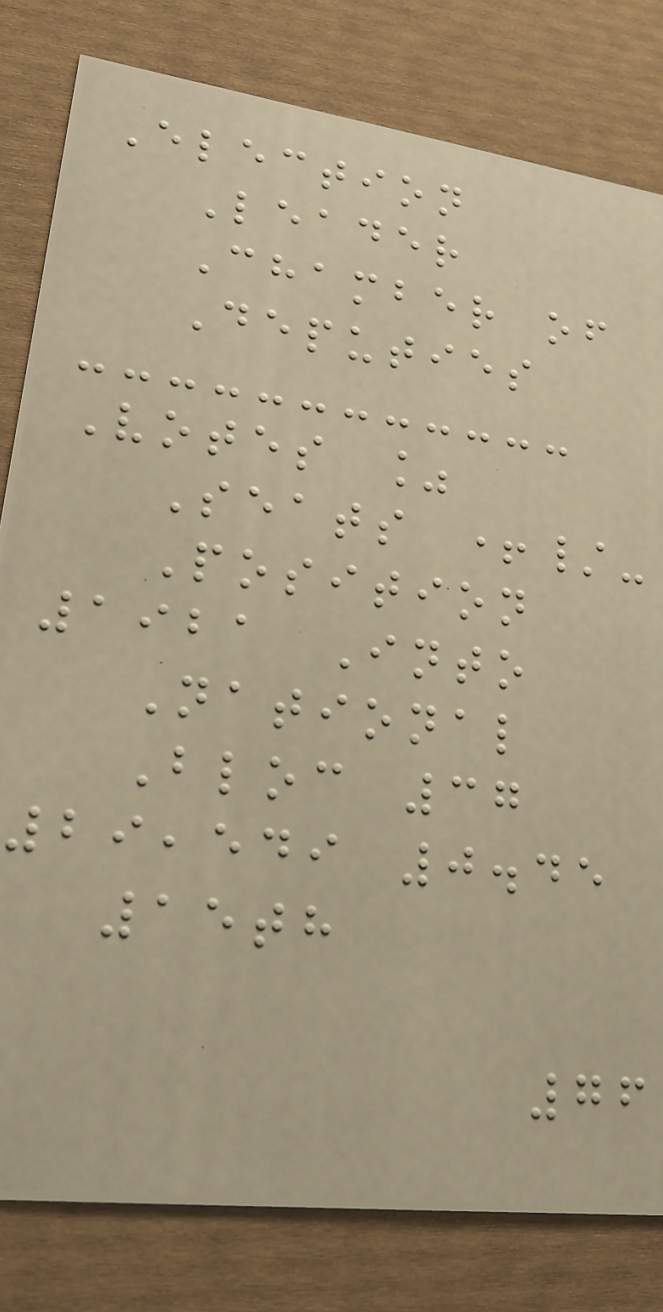Election
Leader
Chamber of
Deputies
Votes %
Seats +/-
Position
1921 Into
National
Bloc 37
29,549 0.45
15th
76
